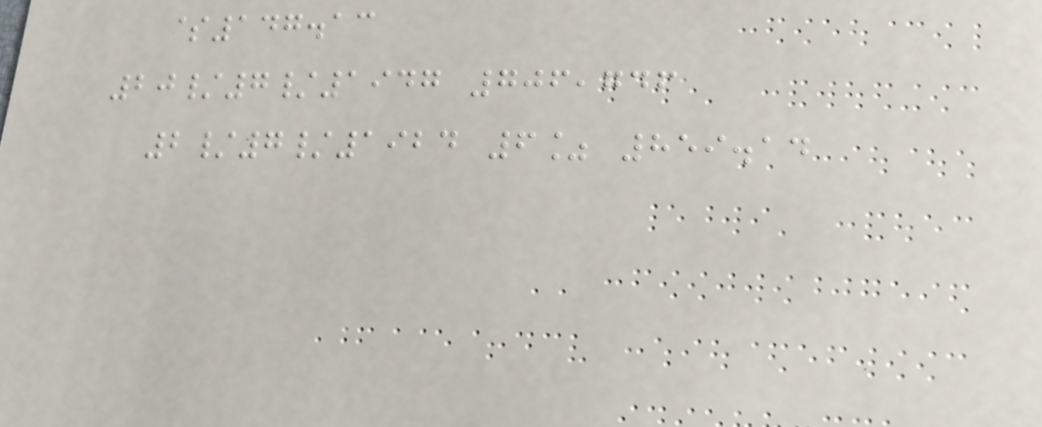$147.13
20/7/1947 706,746
2/7/1924 6% 859.14
